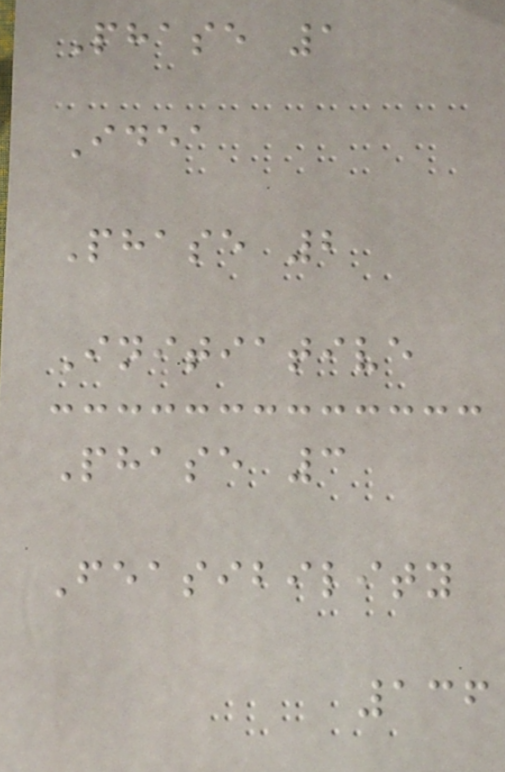Phase 1
Idea
Phase 2
Initiative
Phase 3
Feasibility
136
